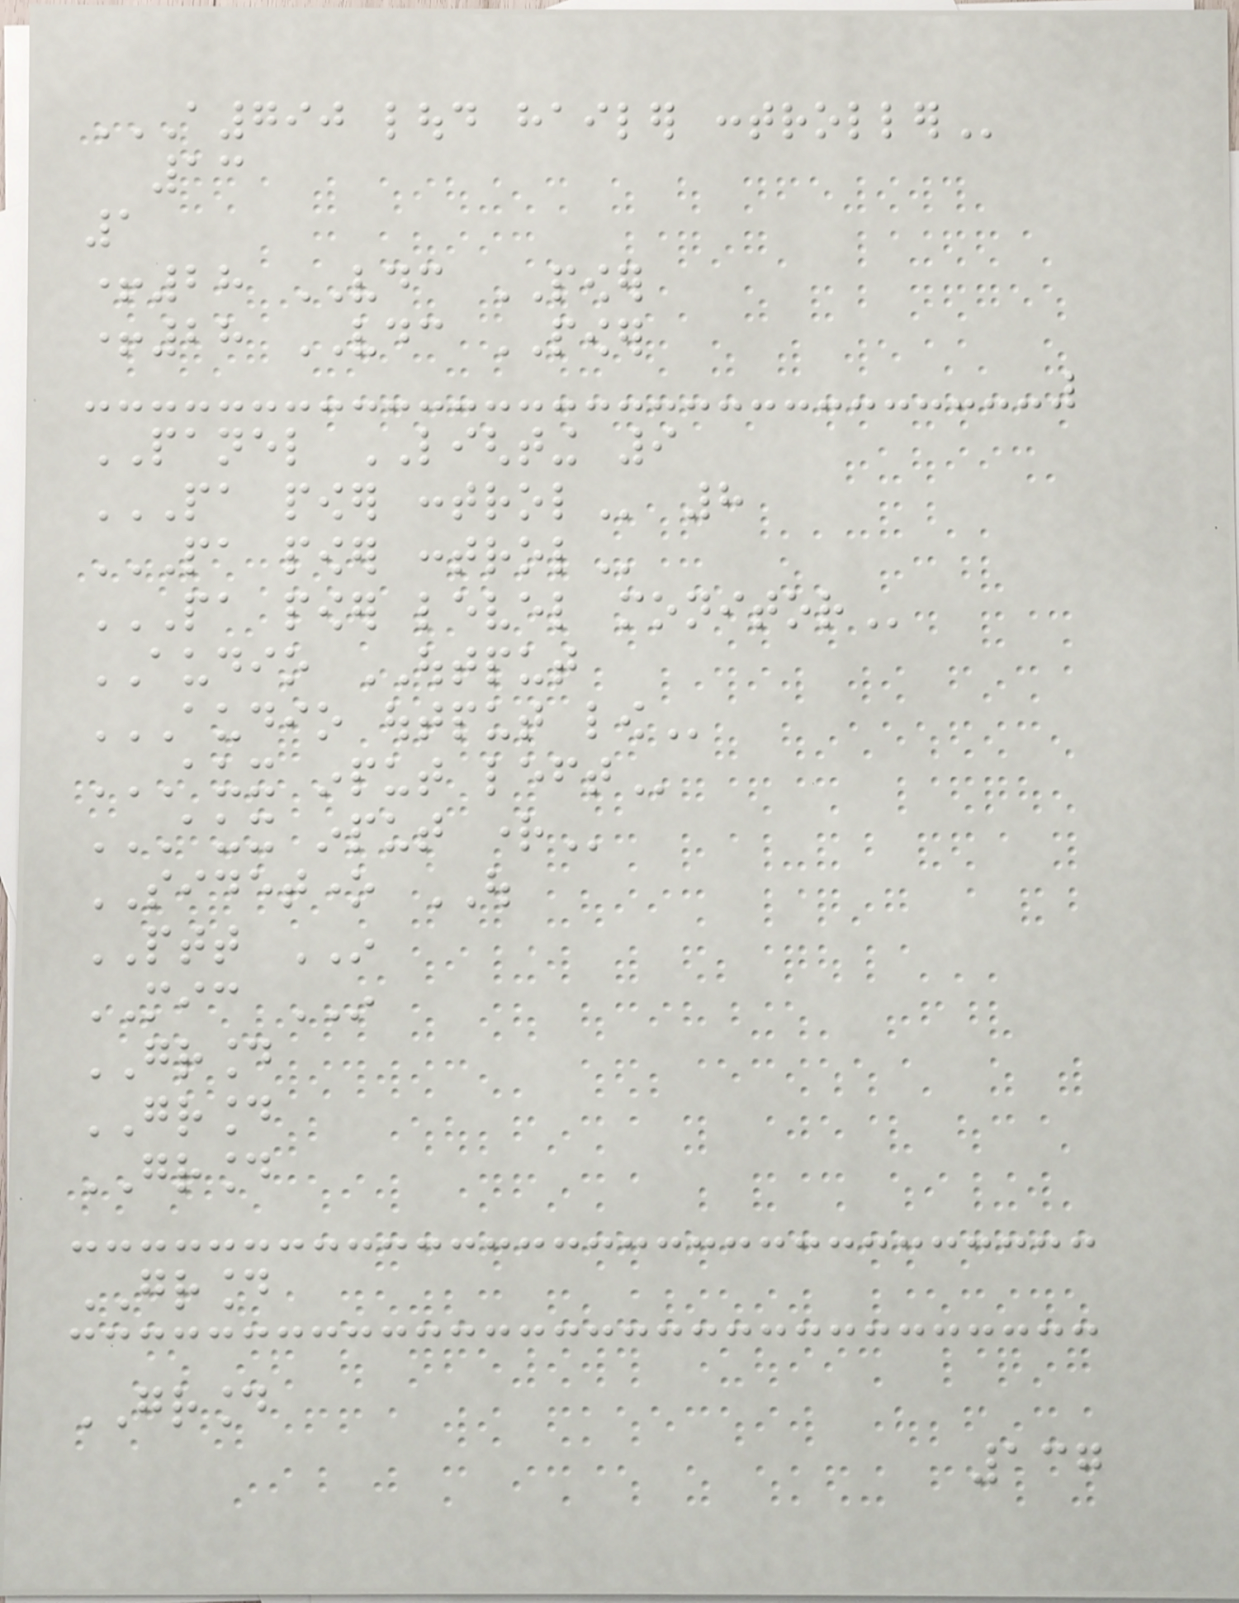A790 LOUD HAILER CONTROLLER
13
1
+28 VDC POWER
+28 VDC POWER
PANEL LIGHTING 9
PA POWER CONTROL 8
PA POWER CONTROL
PA POWER LEVEL MONITOR
AUDIO OUTPUT
AUDIO OUTPUT LOW
AUX INPUT LEFT
AUX INPUT RIGHT
SIDETONE OUT
PTT IN
MIC IN
GROUND
GROUND
GROUND
GROUND
GROUND
137
